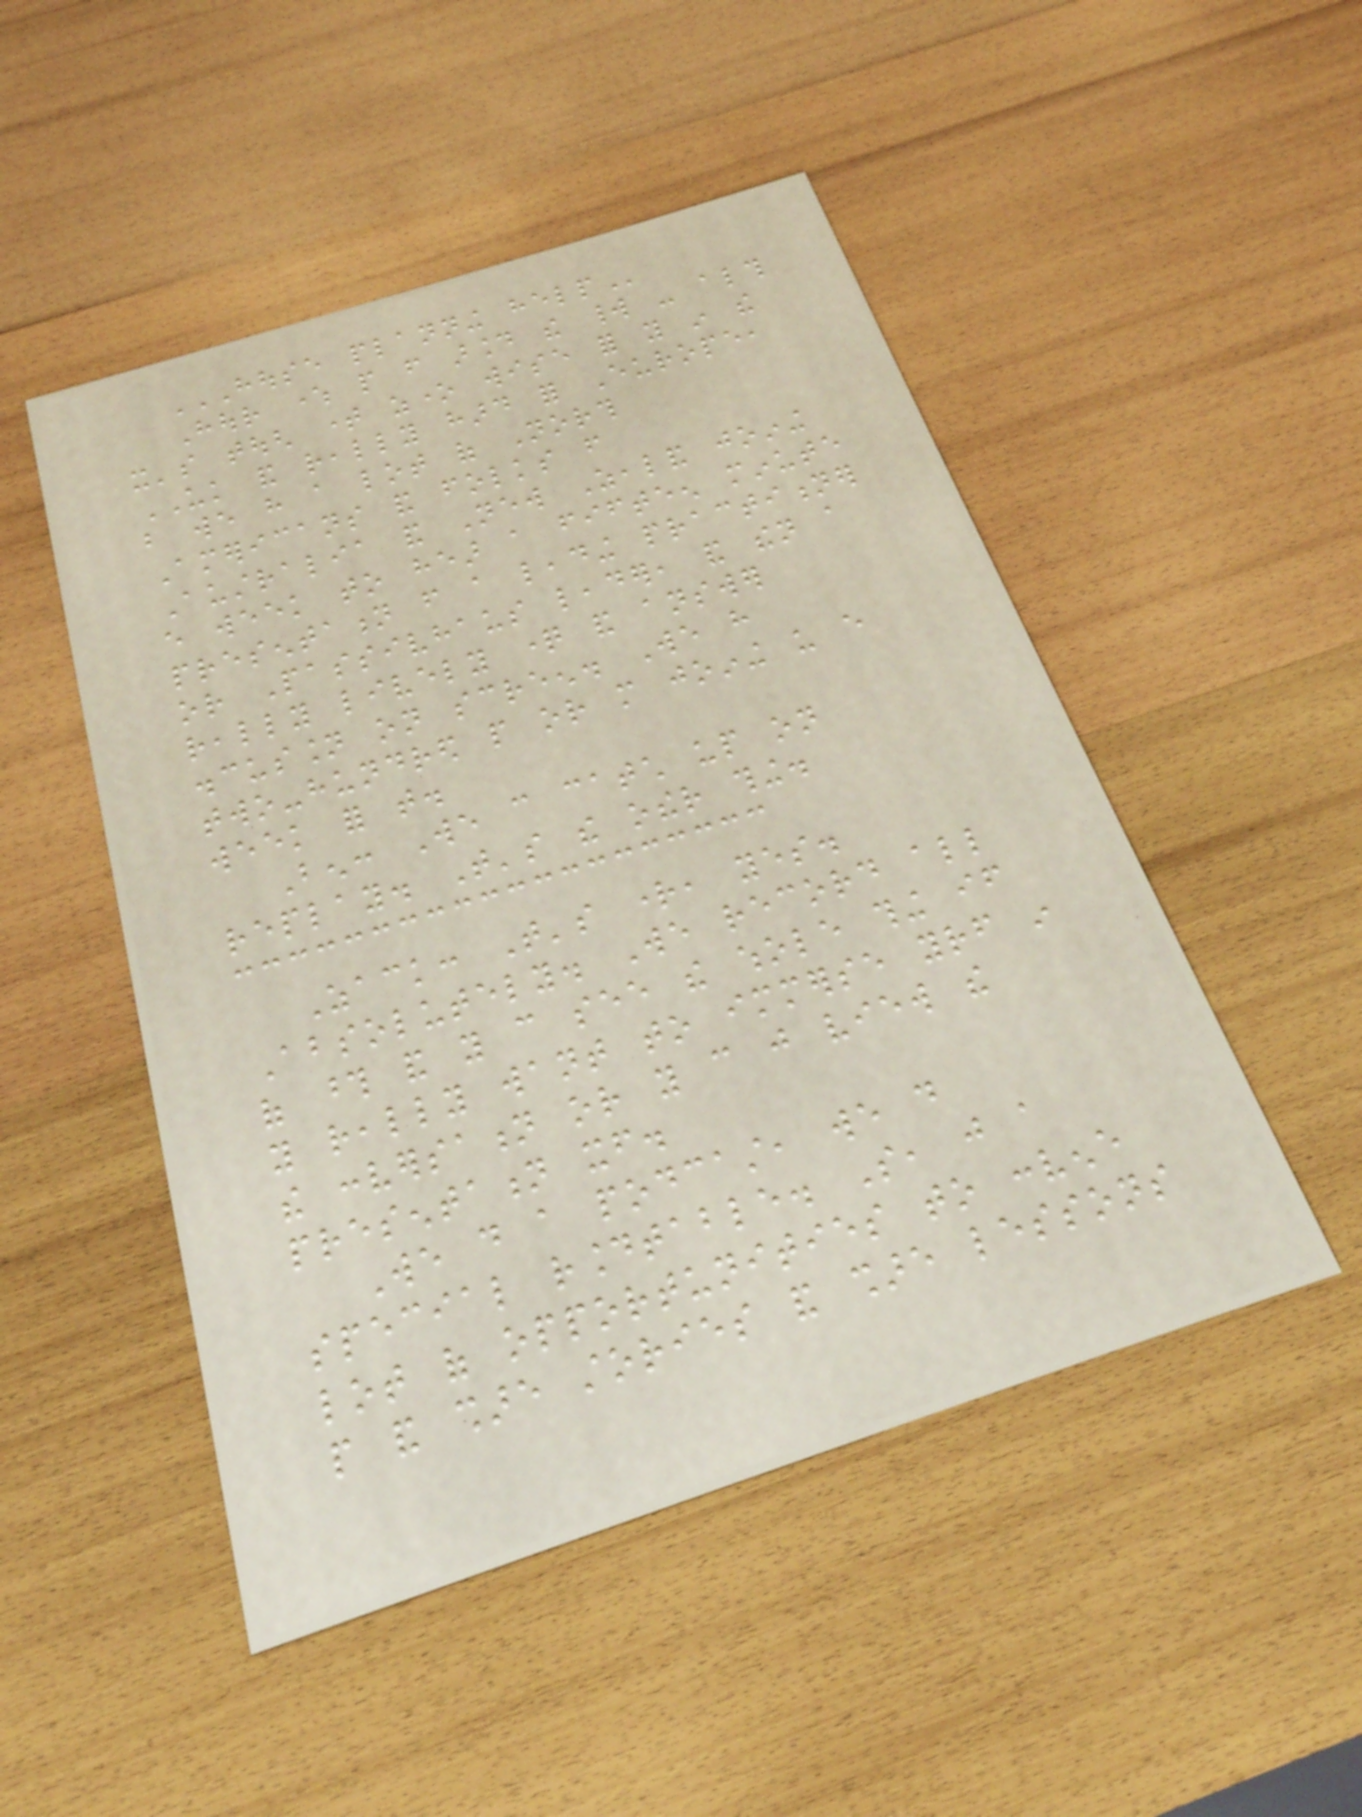HOUSE PLANNING HELP
Hour where people from around the world - although
it's tough time zone wise for you in the
UK and really hard for Europe,
but we have a lot of North
Americans and folks from
Australia and New Zealand joining
every week to hear a fifteen minute
presentation from a leading practitioner
or Passivhaus leader, and then a
really lively question and answer
discussion on screen. We have
two-hundred people or more joining us every
week for that.
Ben: We can catch up on
replay. That's the other thing.
Zack: That's right, yes.
Absolutely. We record all
of those and you can see the whole thing if
you really want to immerse yourself in
the conversation or you can just view the
presentation itself.
We do a podcast, we do
special roundtable. So, just a
lot of opportunities to convene
people and share stories and share lessons
